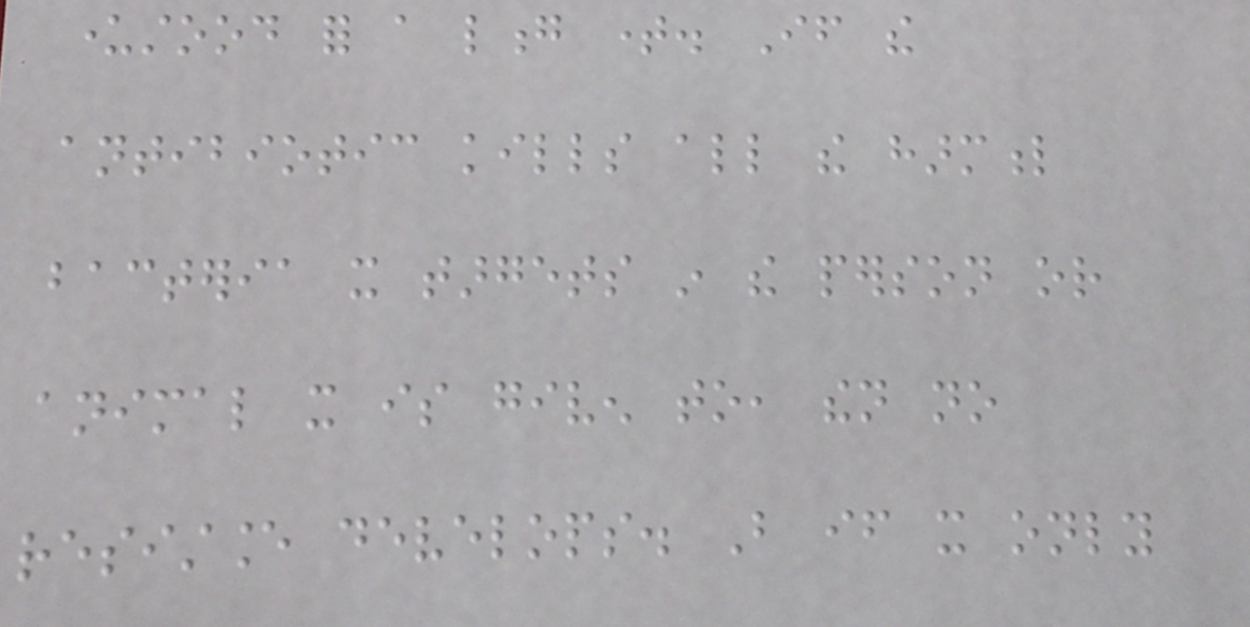understood for a long time. If the
antibiotic kills all the harmful
bacteria it targets in the person or
animal it is given to, then no
resistance develops. But if it only
